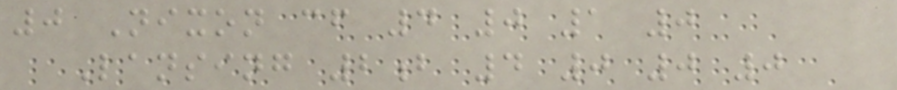0 Nixon cf 4 0 1 0
Lansing 2b 4 0 0 0
